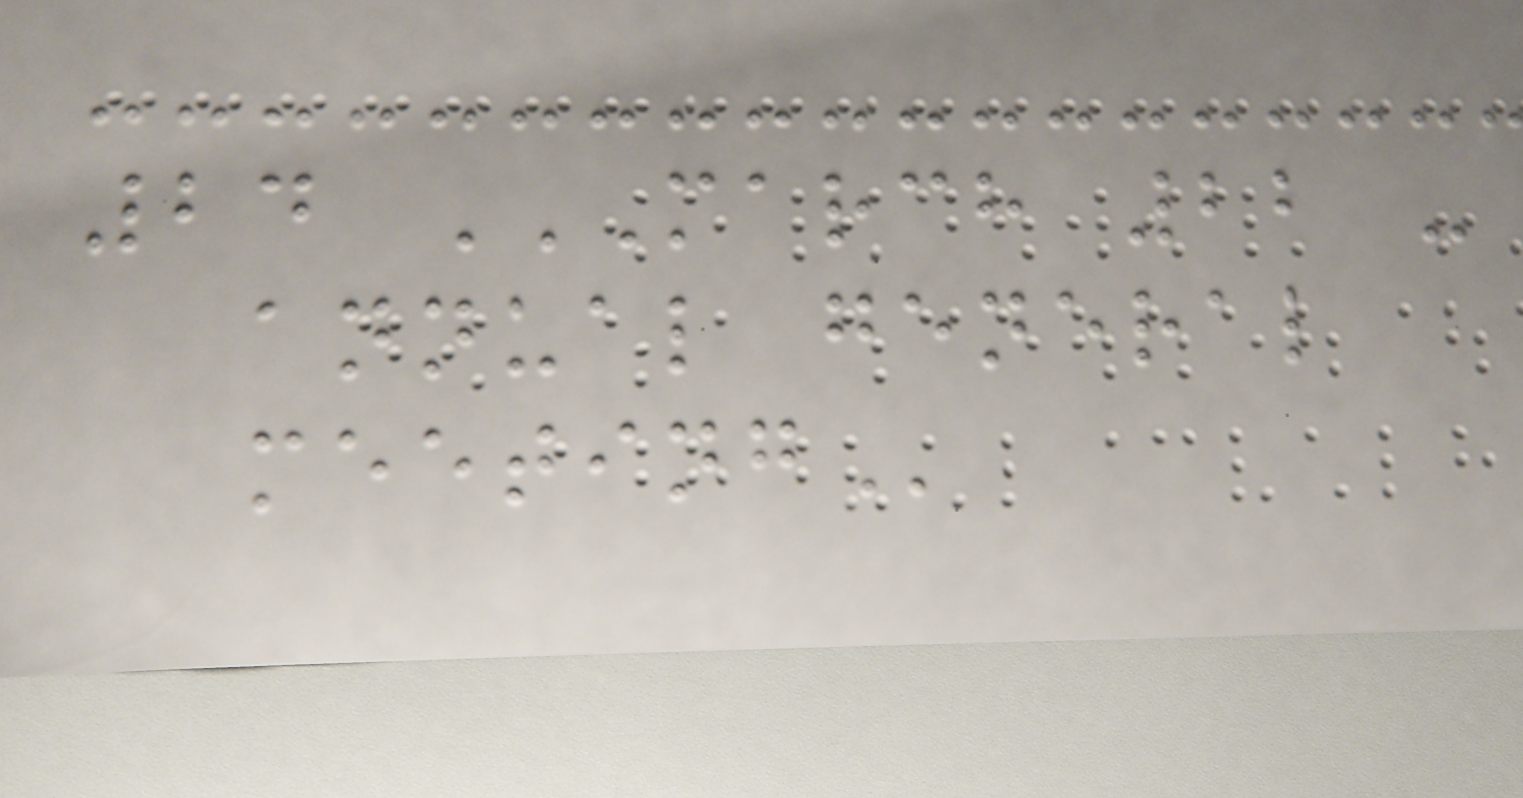24 MARCH 22 -
ANNUAL GENERAL
MEETING
